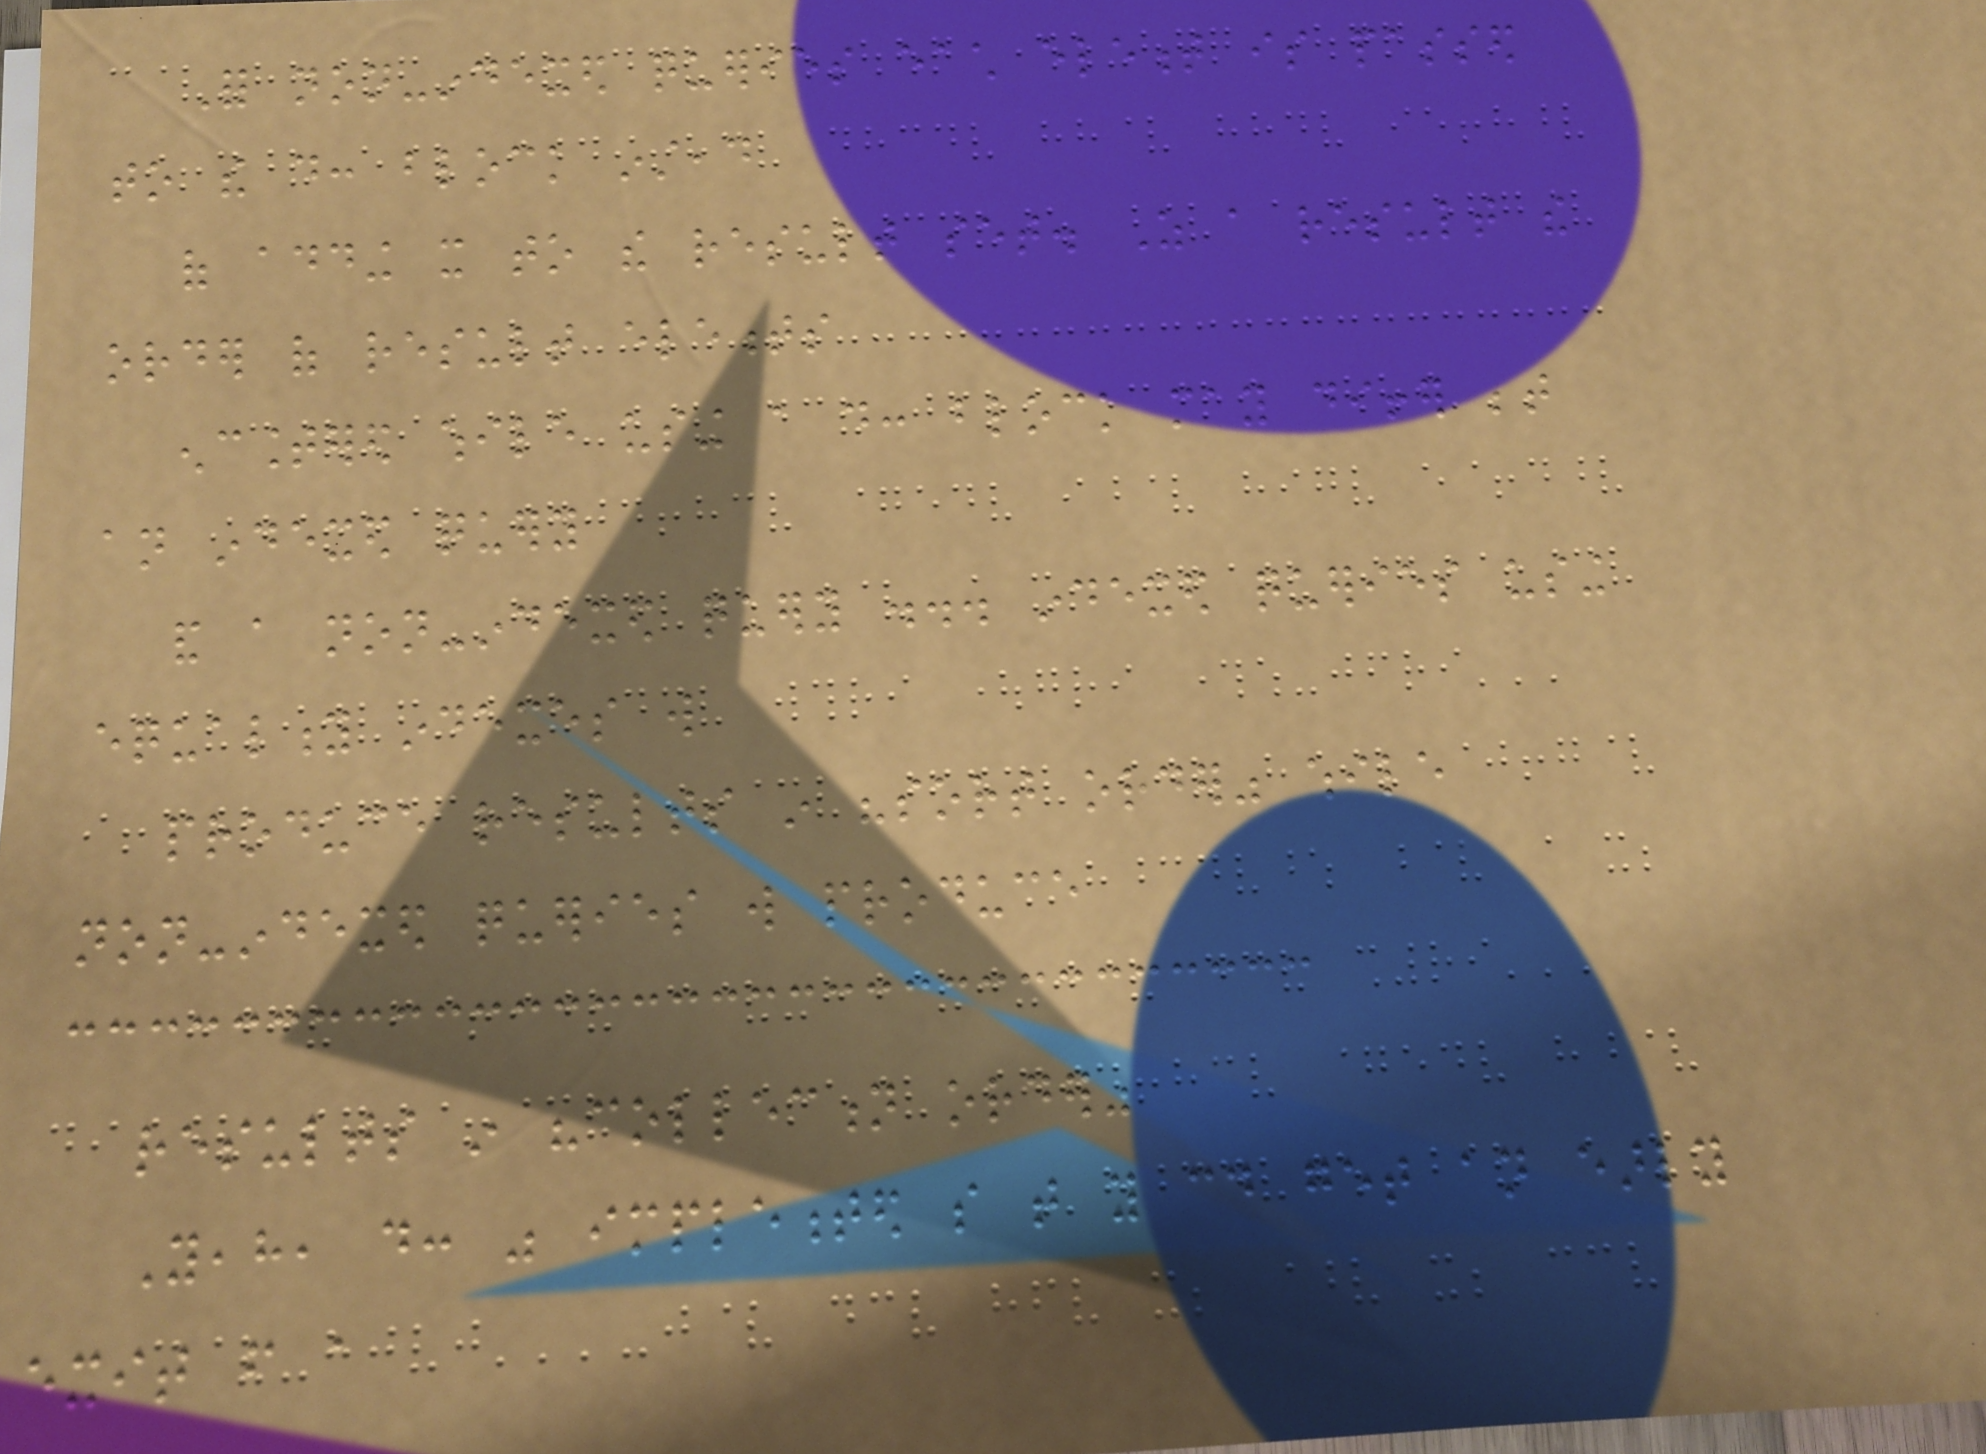For non-indexed queries each element is passed
to the do: block instead
of adding it to the result set. As a result the
order of result elements
encountered while using a do: block may differ between
an indexed query
and a non-indexed query ... indexed queries using
equality indexes will
produce results in "sort order" while
non-indexed queries will produce
results in "collection order"
Yeah, do: was implemented so that you could get an early
exit from a
